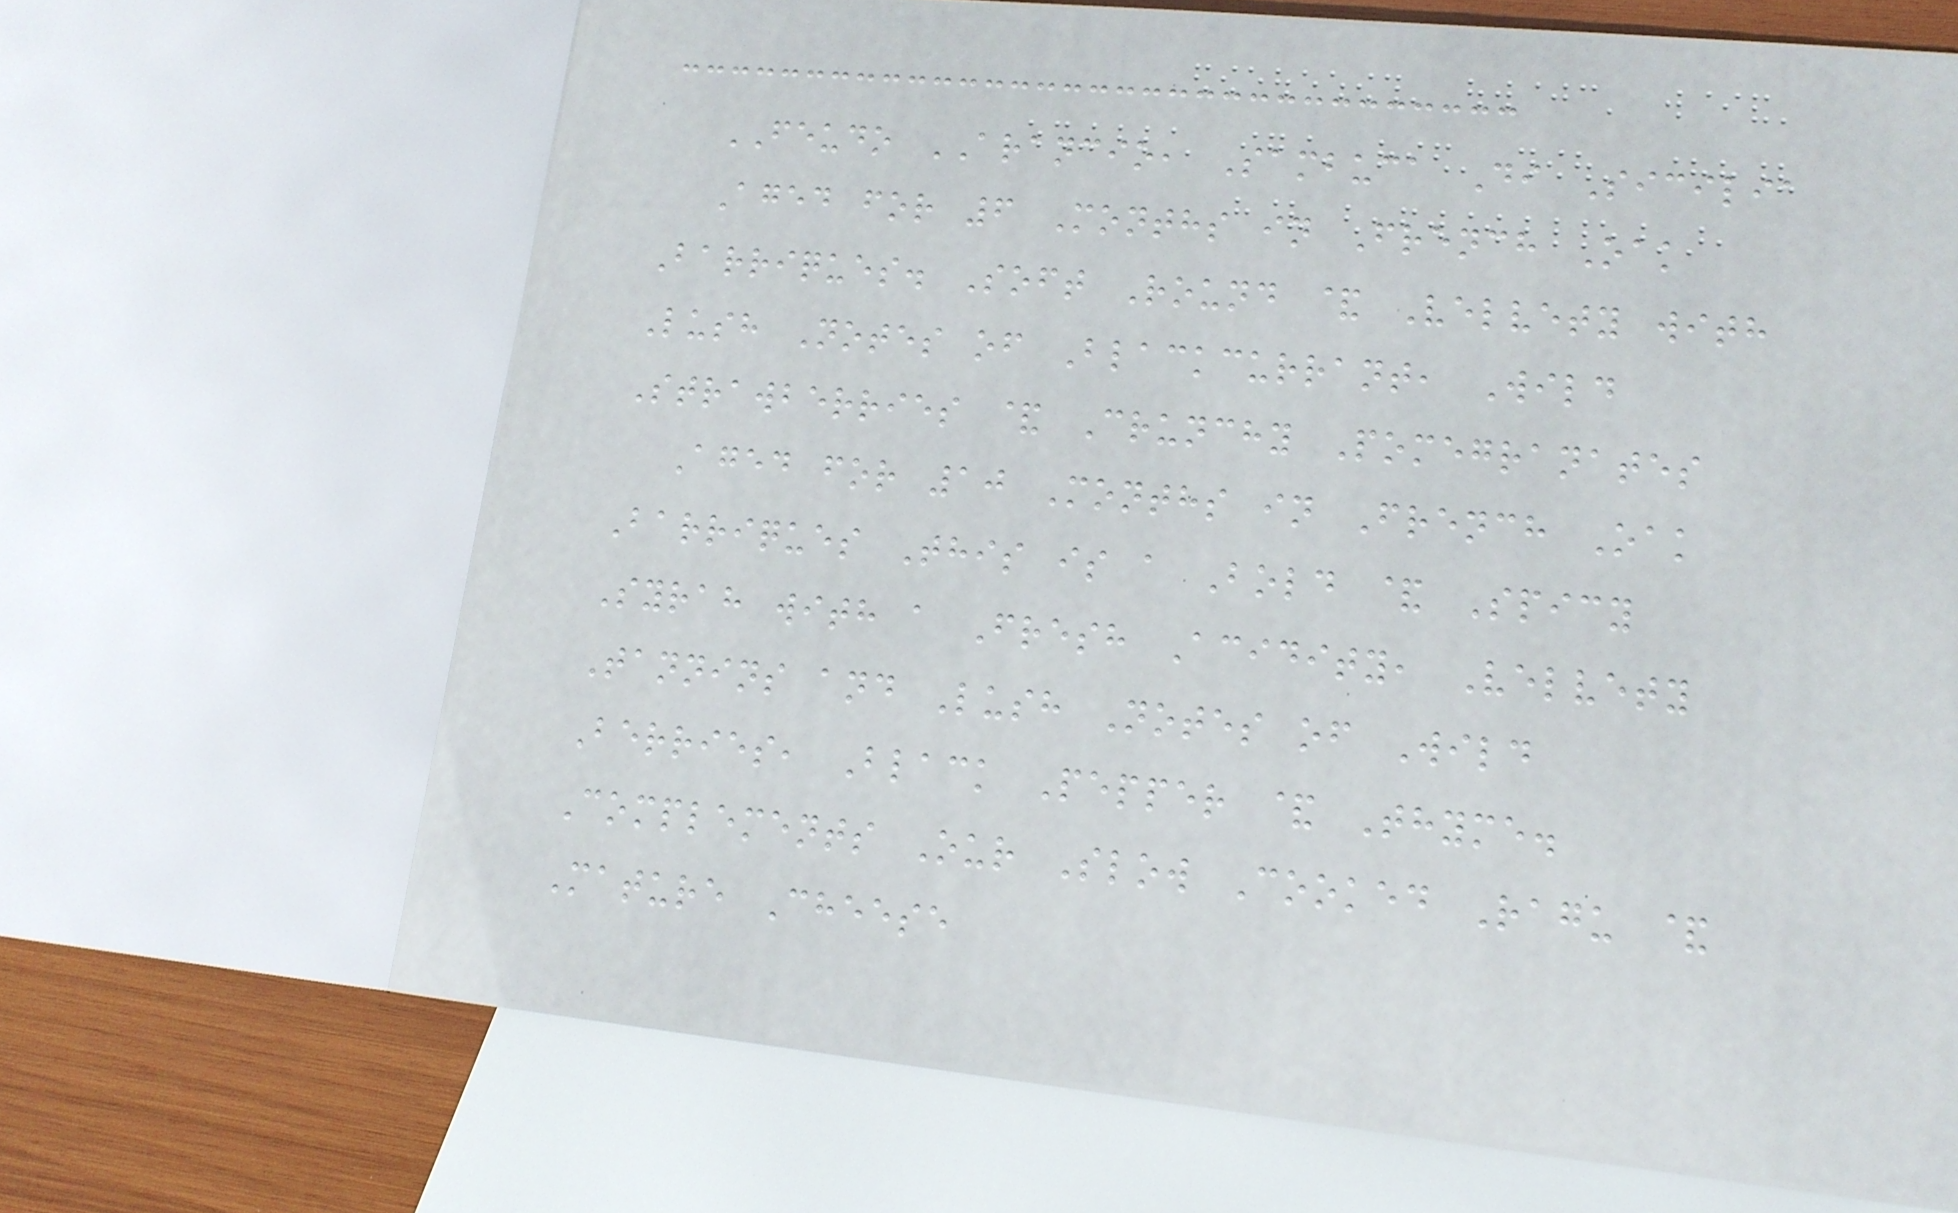FEUDO ARANCIO, Sambuca Di Sicilia
Aged for 6 Months in French Oak
Barriques. Soft Round & Velvety with
Lush Notes of Blackcurrant, Wild
Strawberries & Crunchy Pomegranates
Aged for 10 Months in French Oak
Barriques This is a Bold & Spicy
Syrah with a Fresh Acidity, Velvety
Tannins and Lush Notes of Wild
Berries, Black Pepper & Thyme.
Complements Our Slow Cooked Ragu &
Mature Cheese
